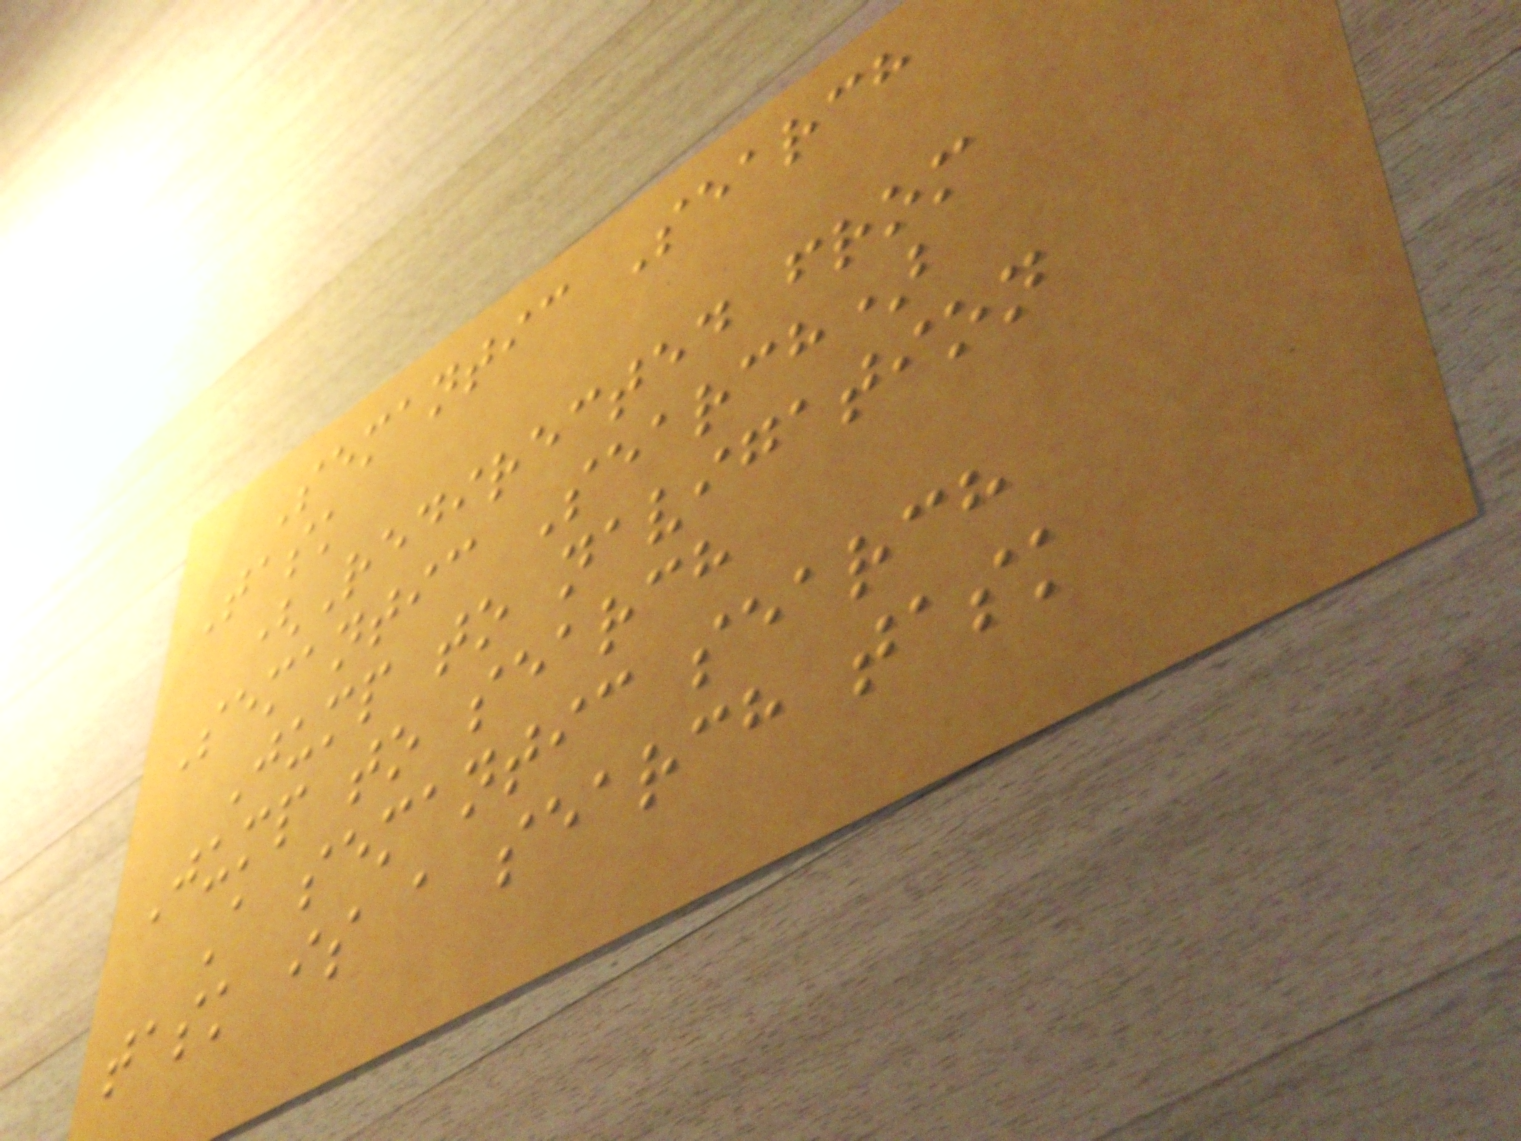Semantic Search
Task
(Redirected from
Semantic Search)
Jump to navigation
Jump to search
A semantic search
task is a search task
